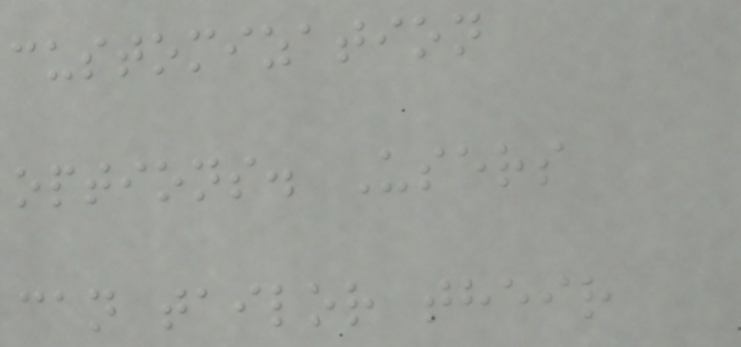customization
options. Users
can tailor their
